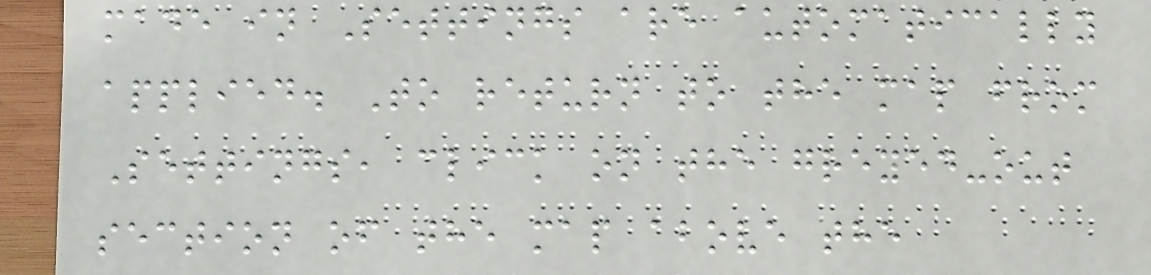made in Settings are automatically
applied. To return to the map from
Settings, click on the greyed-out
section of the map above the
